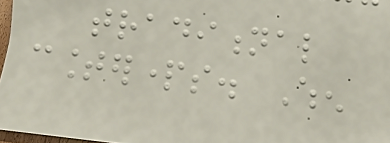traditional
counterparts. When
